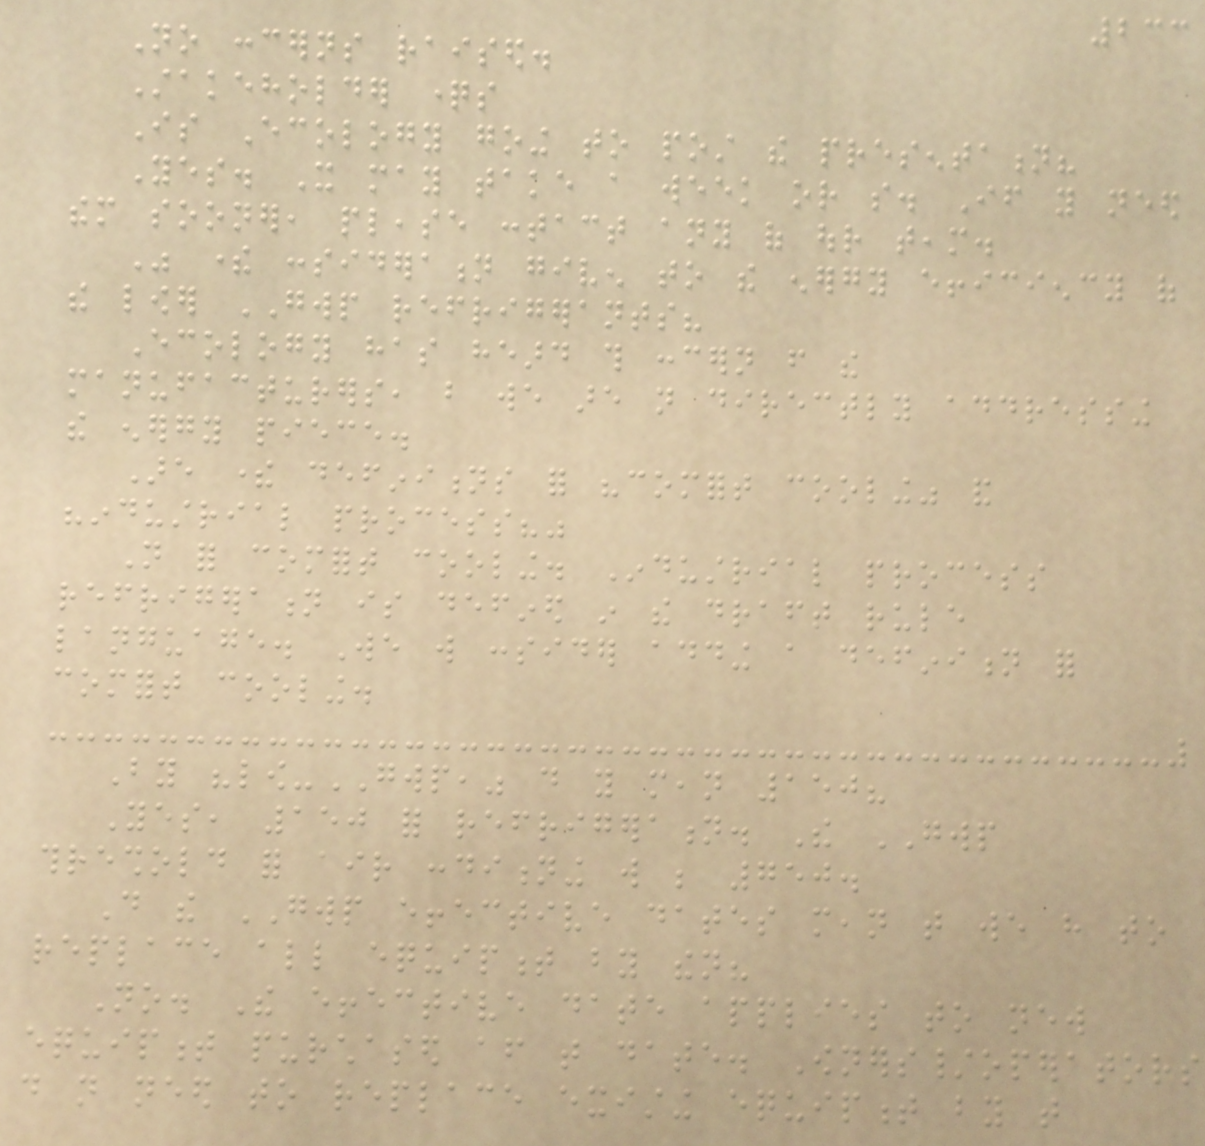233
No concerns raised.
Stakeholder questions
Is Ecology going to post the presentation?
Yes. It may take a week or so. If you need
them sooner, please contact any of our team.
Was there consideration given to the energy efficiency of
the lower GWP refrigerants?
Ecology has heard this concern from the
manufacturers, but we are not directly addressing
the energy piece.
Are there definitions for "comfort cooling" and
"industrial process?"
Not for comfort cooling. Industrial process
refrigeration is defined in the draft rule
language. We will consider adding a definition for
comfort cooling.
By "low-GWP," do you mean 150?
Yes, 150 for refrigeration. The GWP
threshold for air conditioning will be 750.
Do the GWP effective dates mean that we have to
replace all equipment by then?
No. The effective date applies to new
equipment purchased after that date. Owners/operators
do not need to replace existing equipment by that
